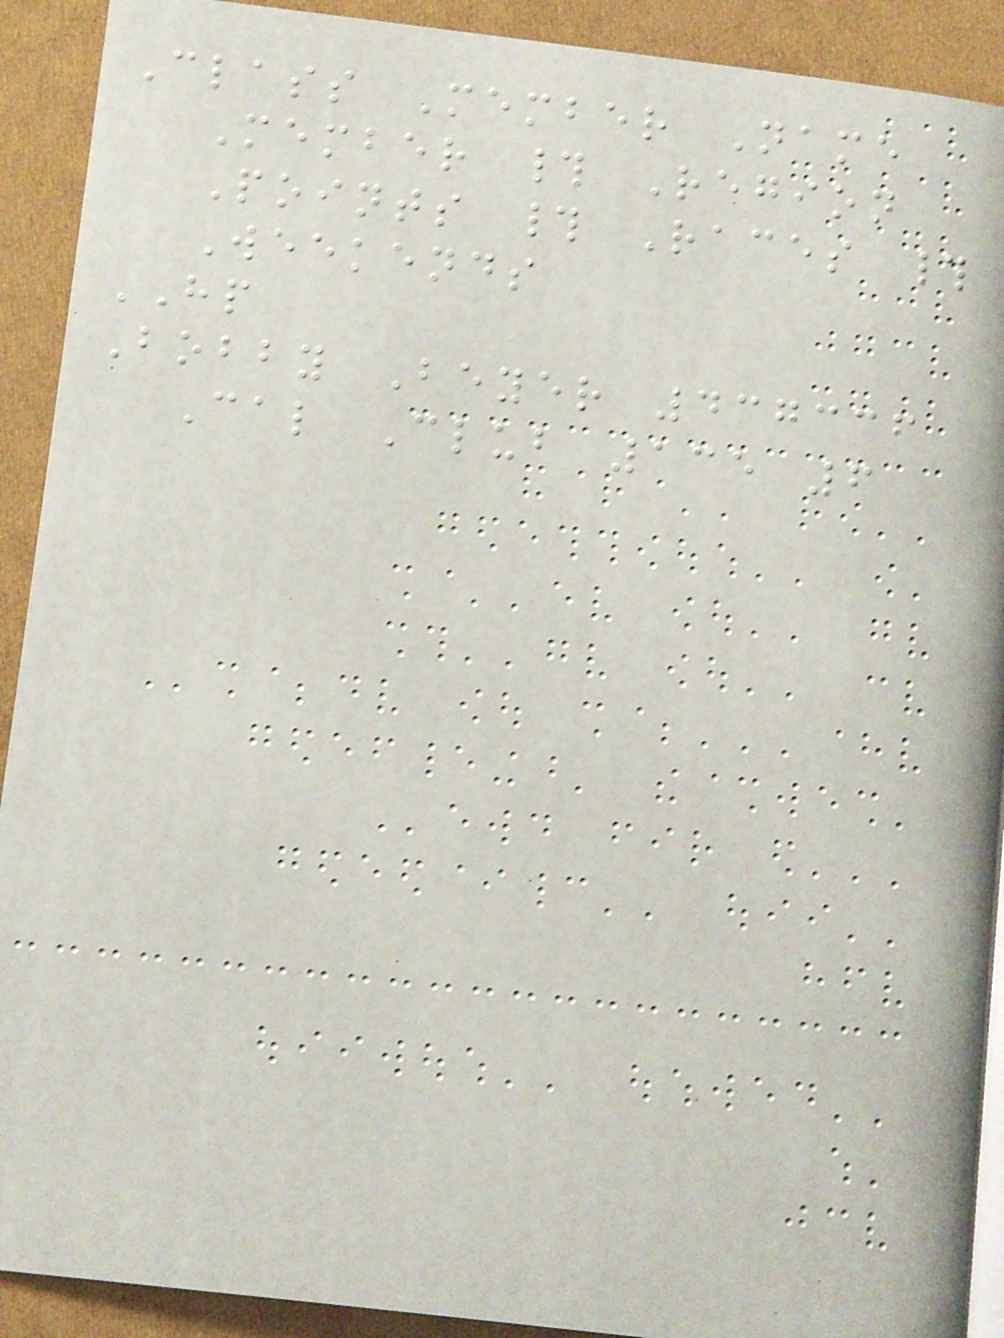Class Member Name
Member # Region
Points # Races #
Weekends
HP
Bobby Beyer 437336
Cal Club 135 6
